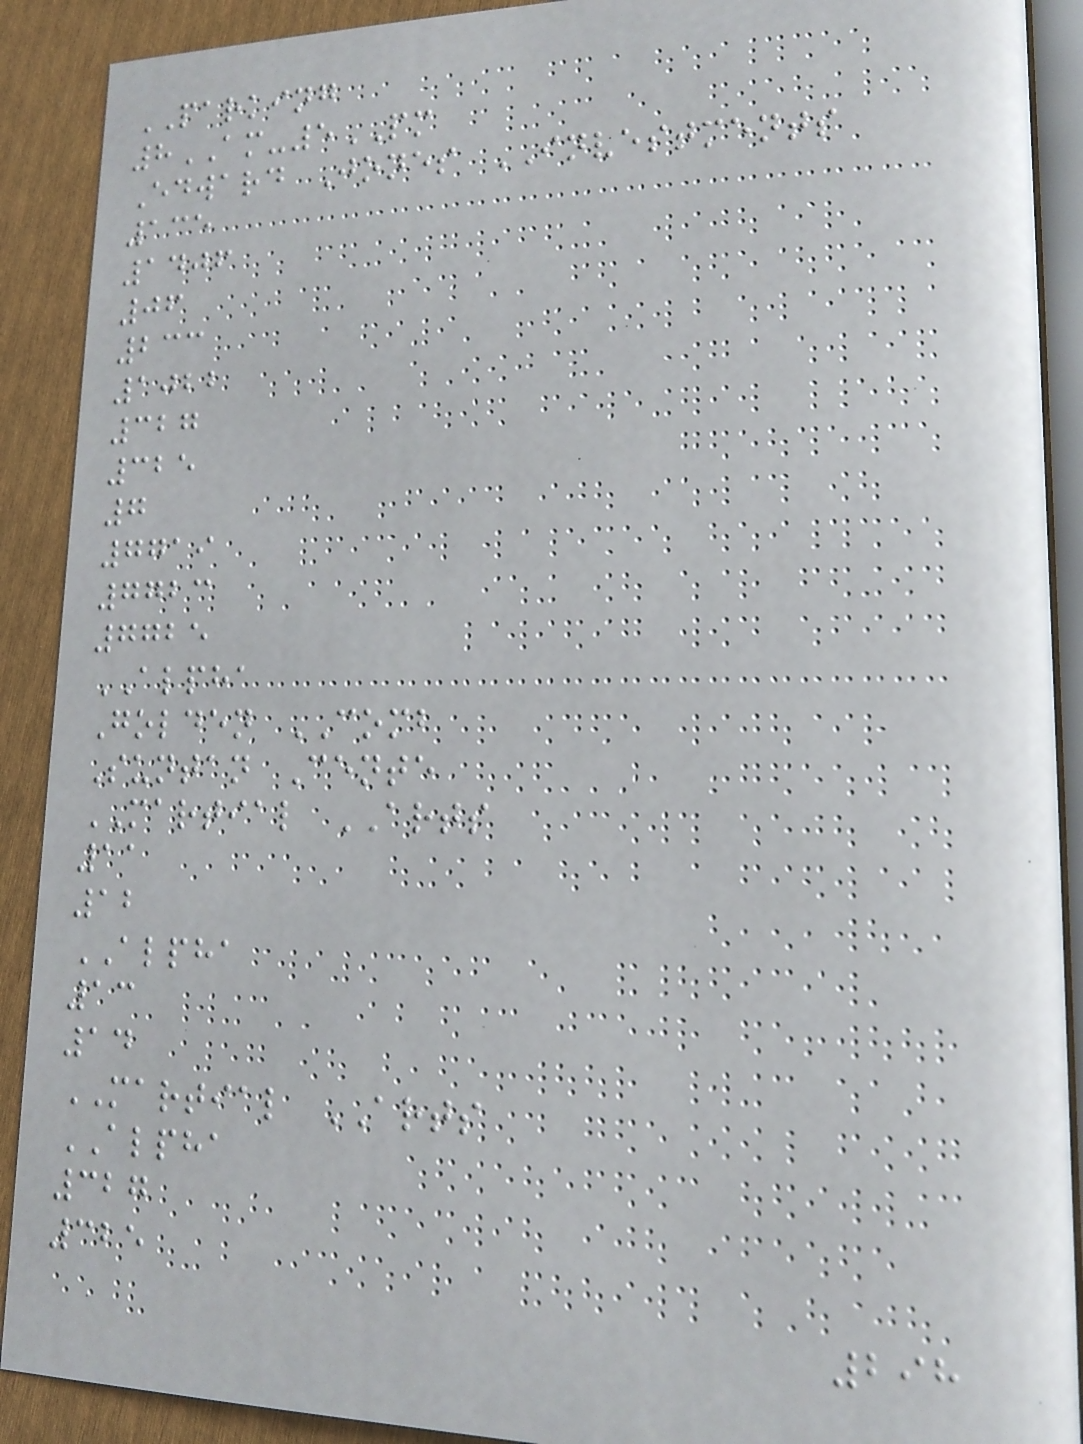PARKING
8AM-5PM
Edward Jones INVESTMENTS
135
1406
06
233
1022
327
325
7
7719
7723
7725
ALPHA
Golden COMB
Suntan Cente
MARTIAL ARTS
11
12
ALPHA
13
14
MARTIAL ARTS
ALPHA
327
325
298
